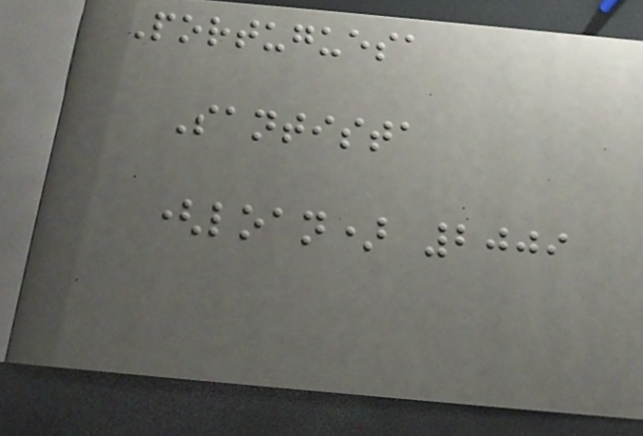Portuguesa
Santista
(loan) 2009
